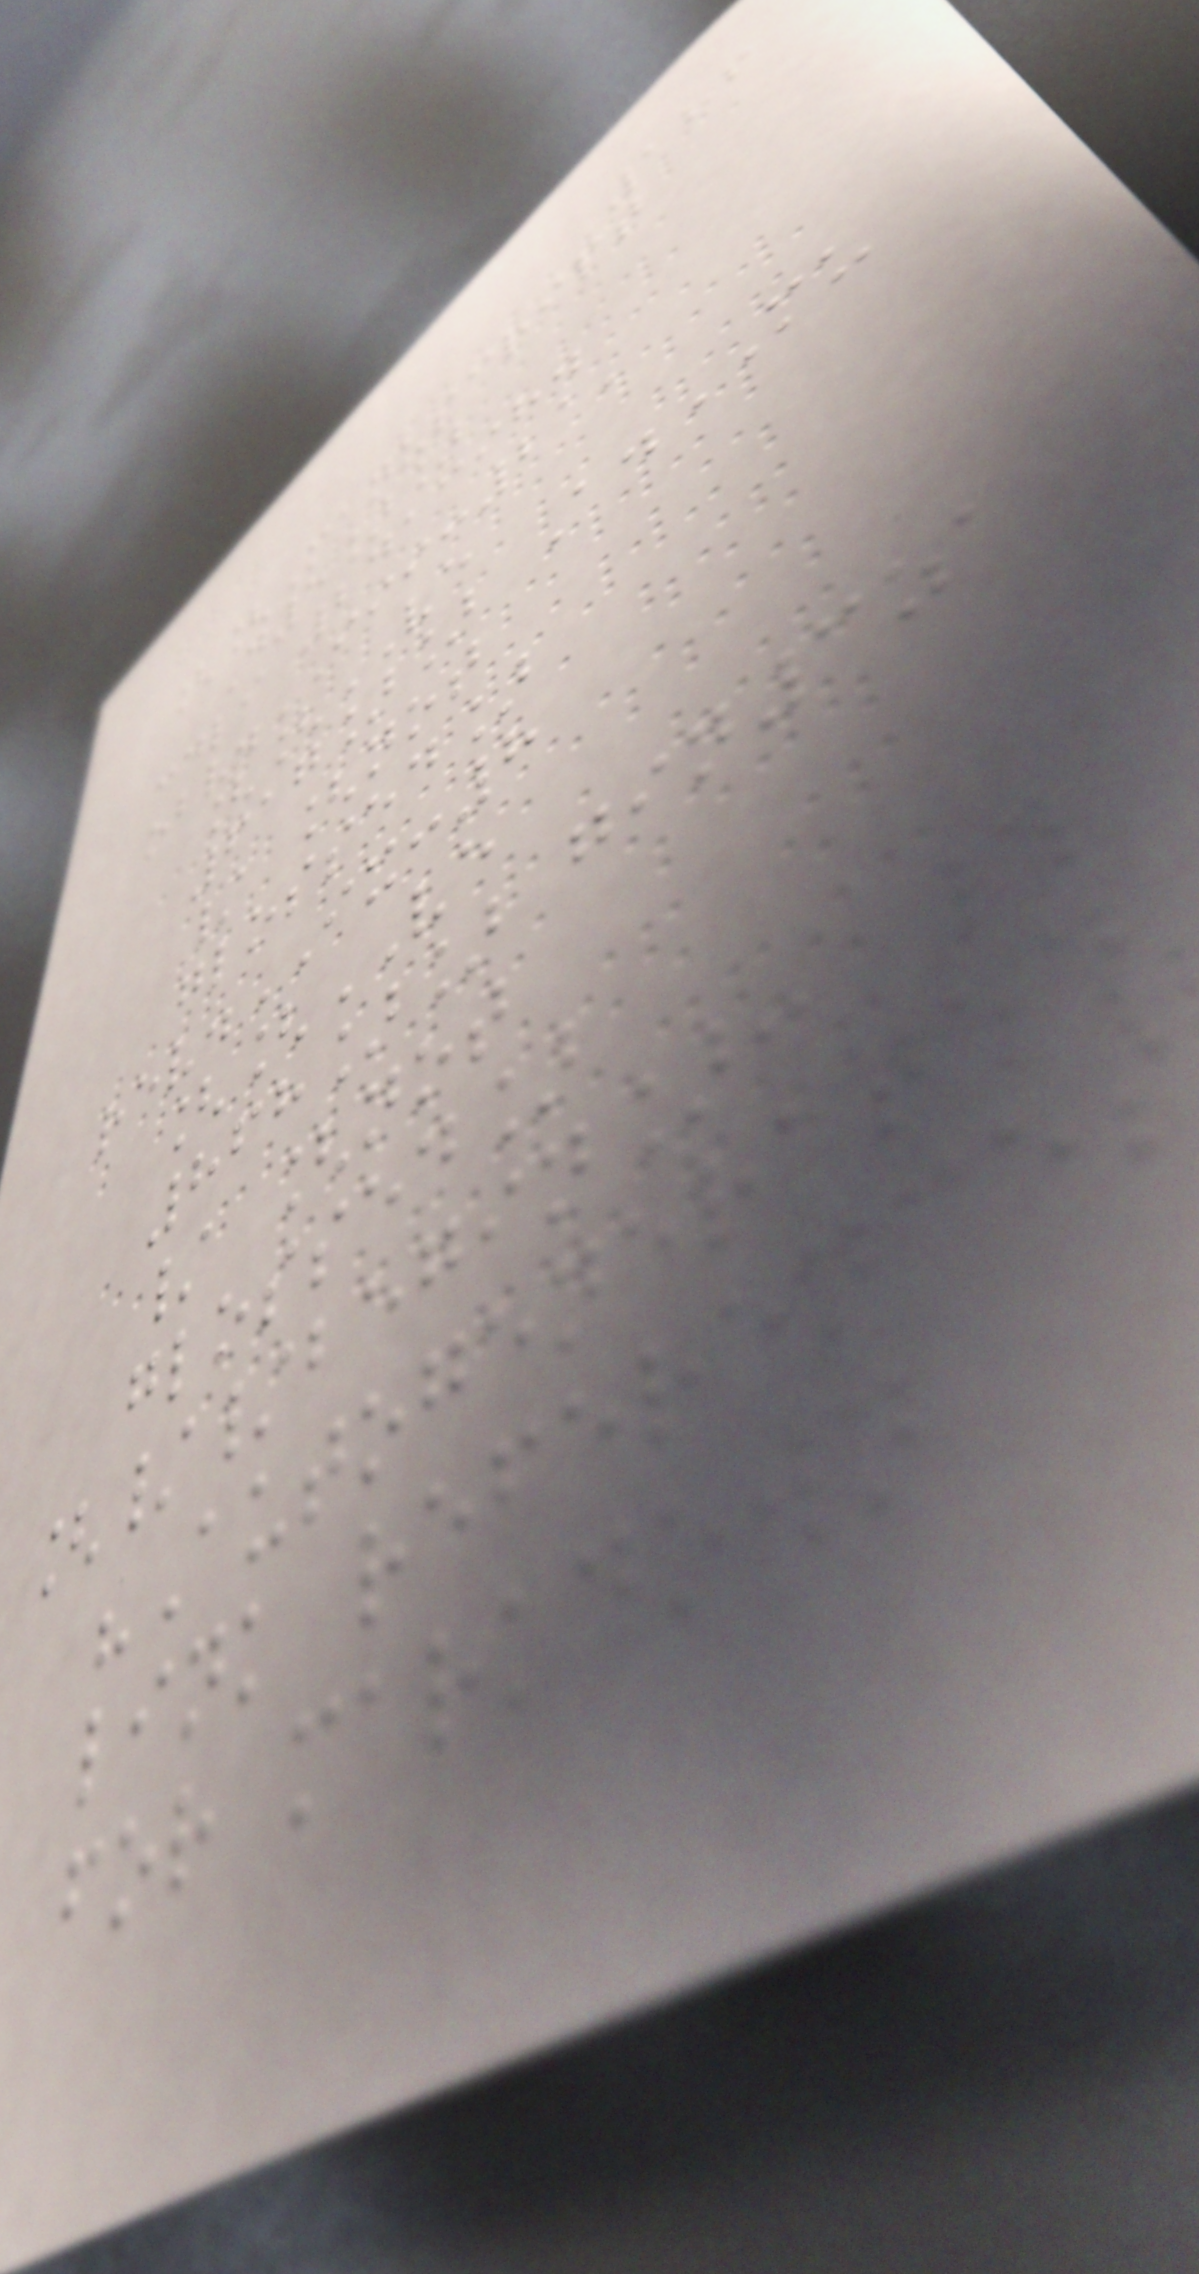186
[[Manuscript
D5]]
cdli 241398.
obv.III:21'
[[VE
617]] A.MU
/ [not
glossed]
rev.IX:8
[[VE
868]] gin3za
/ [not
glossed]
[//begin]: #
"Autogenerated
link references
for markdown
